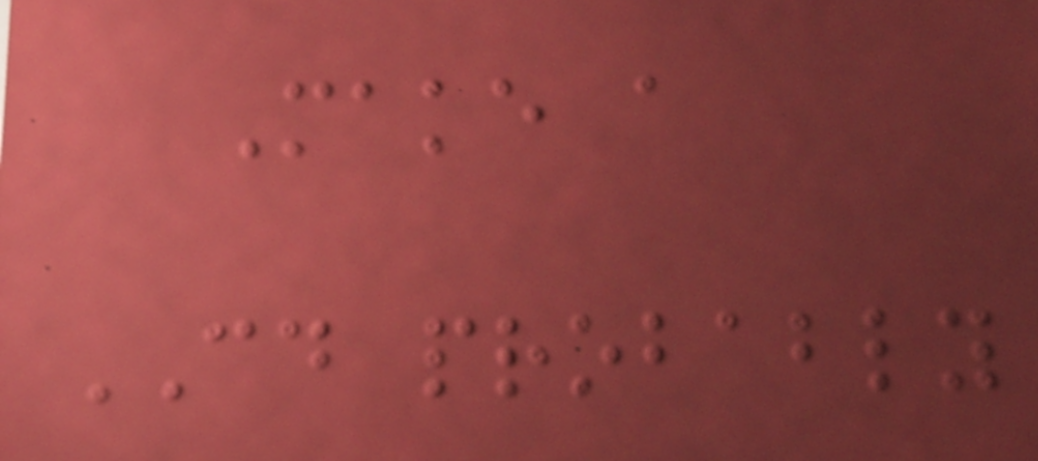Make a
CD probably
